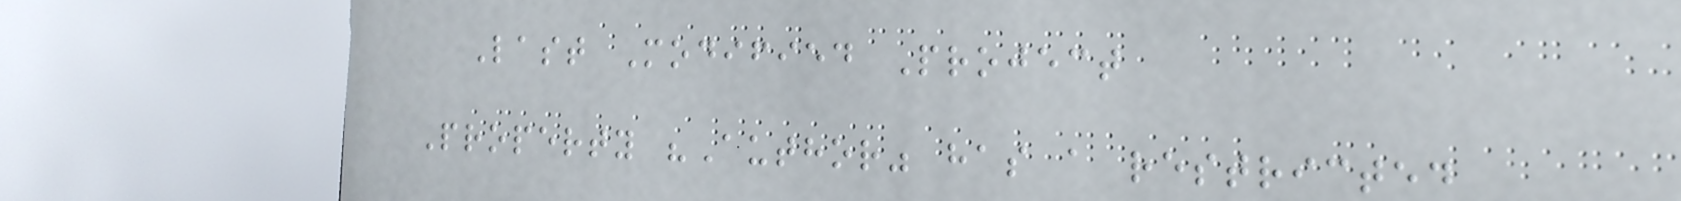Last Modified Project
Property "Author" has a restricted
